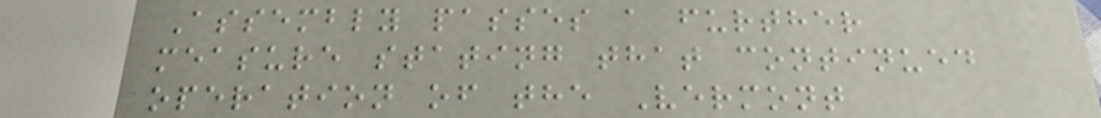Assembly passes a further
measure stating that continued
operation of the Vermont
